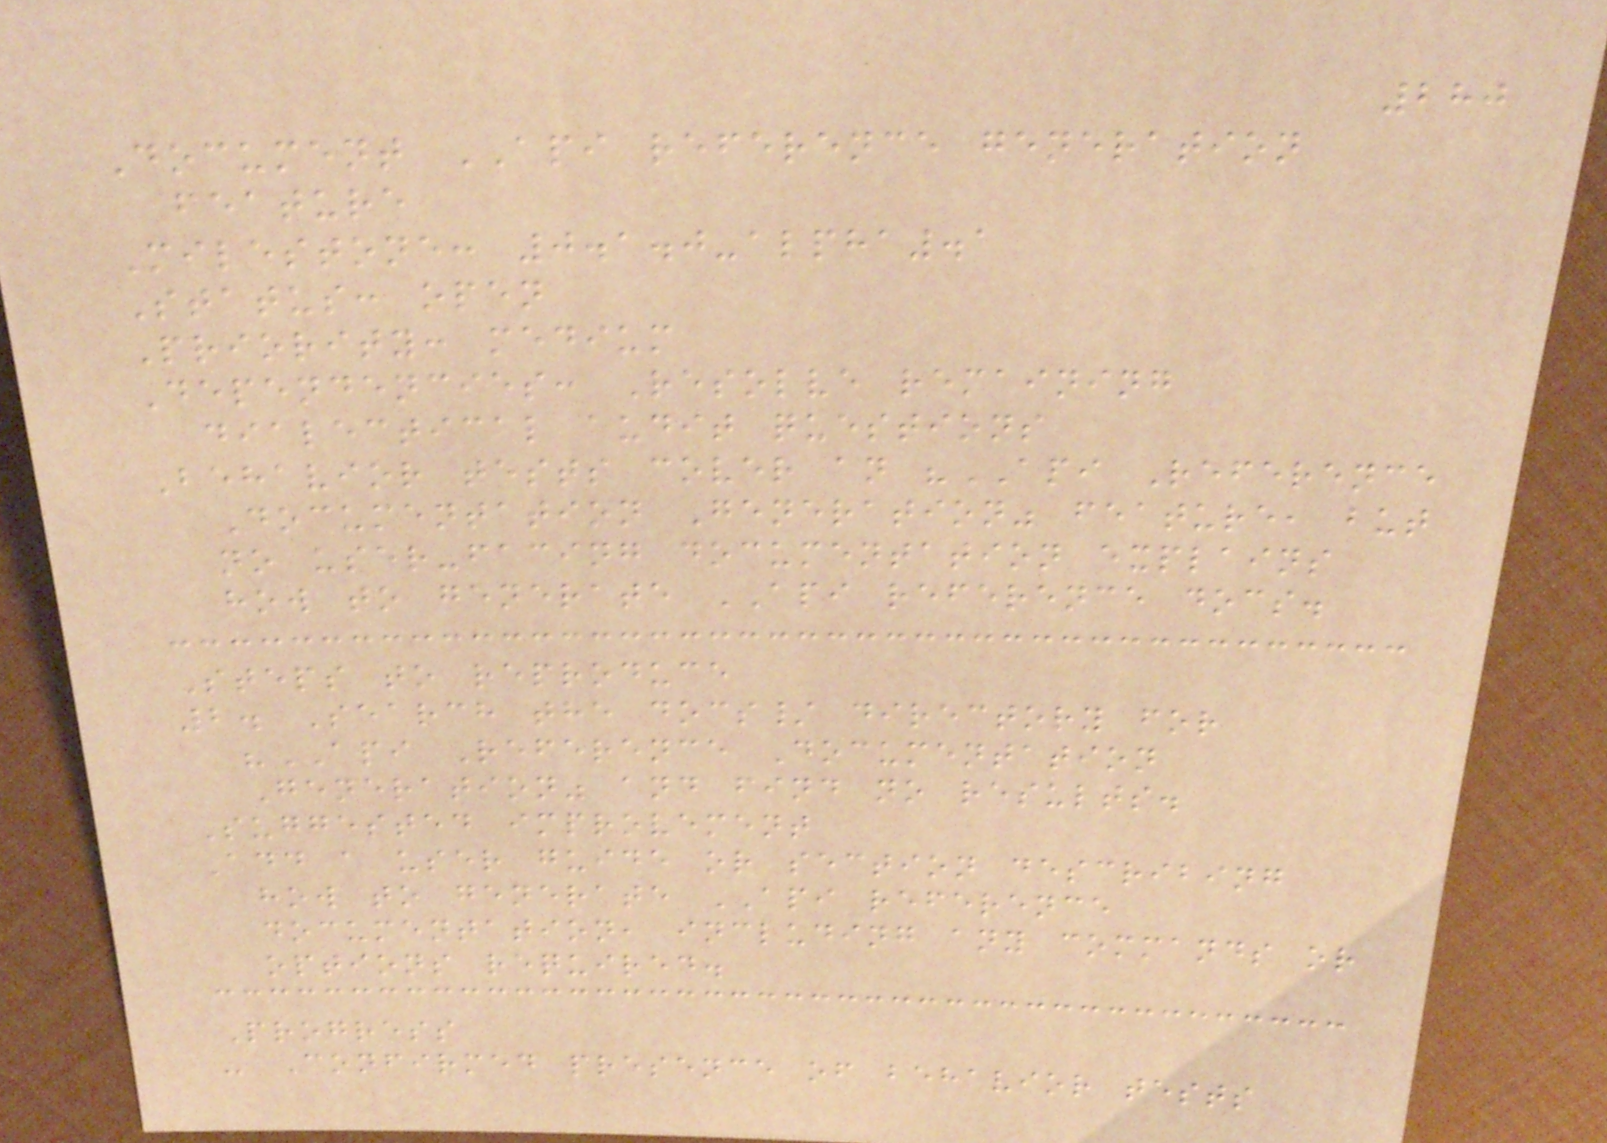280
Document API reference generation
feature
Milestone: 0.1.0-alpha.1
Status: open
Priority: medium
Dependencies: Resolve remaining
dialectical audit questions
Behavior tests cover an "API Reference
Documentation Generation" feature, but
no user-facing documentation explains
how to generate API reference docs.
Steps to reproduce
2. Search the docs/ directory for
"API Reference Documentation
Generation" and find no results.
Suggested improvement
Add a user guide or section describing
how to generate API reference
documentation, including any commands or
options required.
Progress
- Confirmed presence of behavior tests
